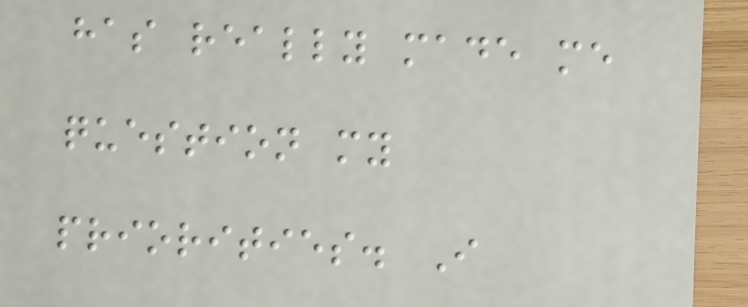has really made me
question my
priorities. I
